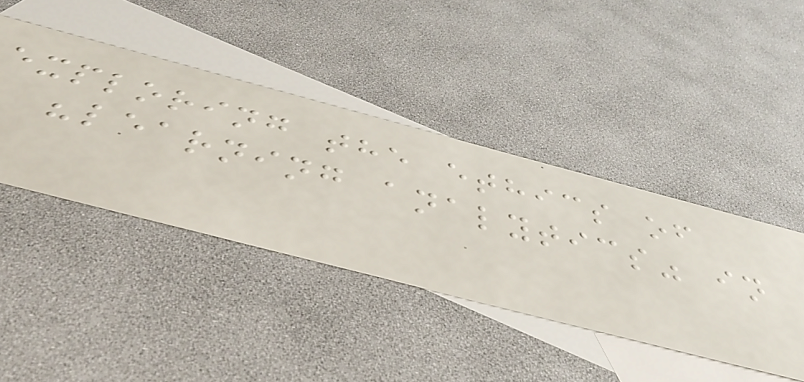exploring the ethics of
"learning analytics" in
